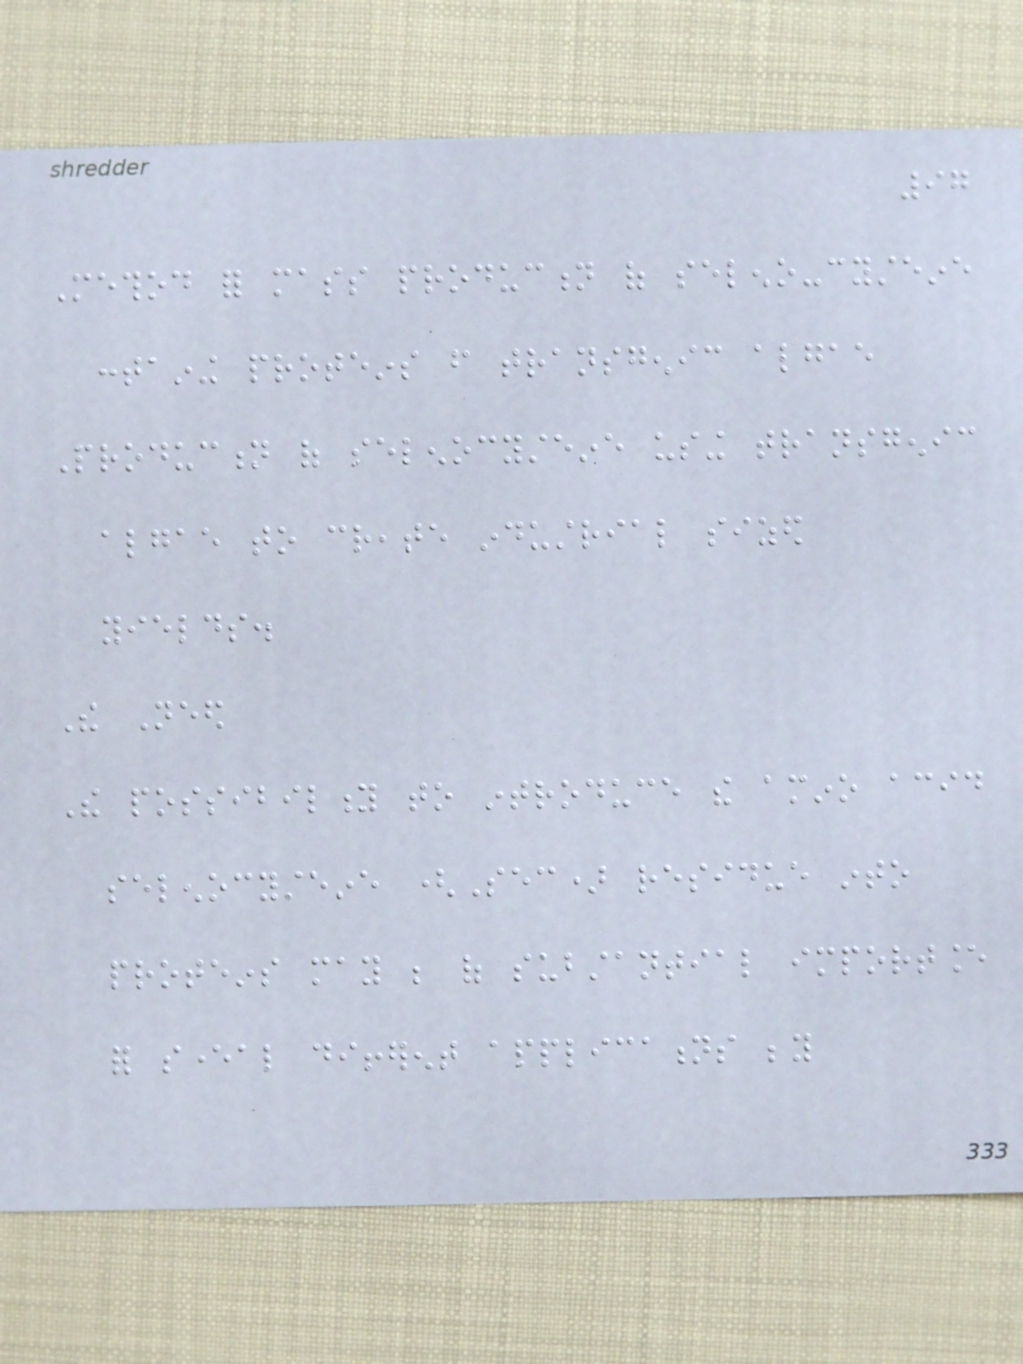97
Method for mass production of seleno-cysteine
containing proteins from transgenic algae
Production of selenocysteine using transgenic
algae to create industrial sized
yields.
The Need
The possibility to introduce the amino acid
selenocysteine (Sec) residue into
proteins may be of substantial importance
for several different applications beyond
